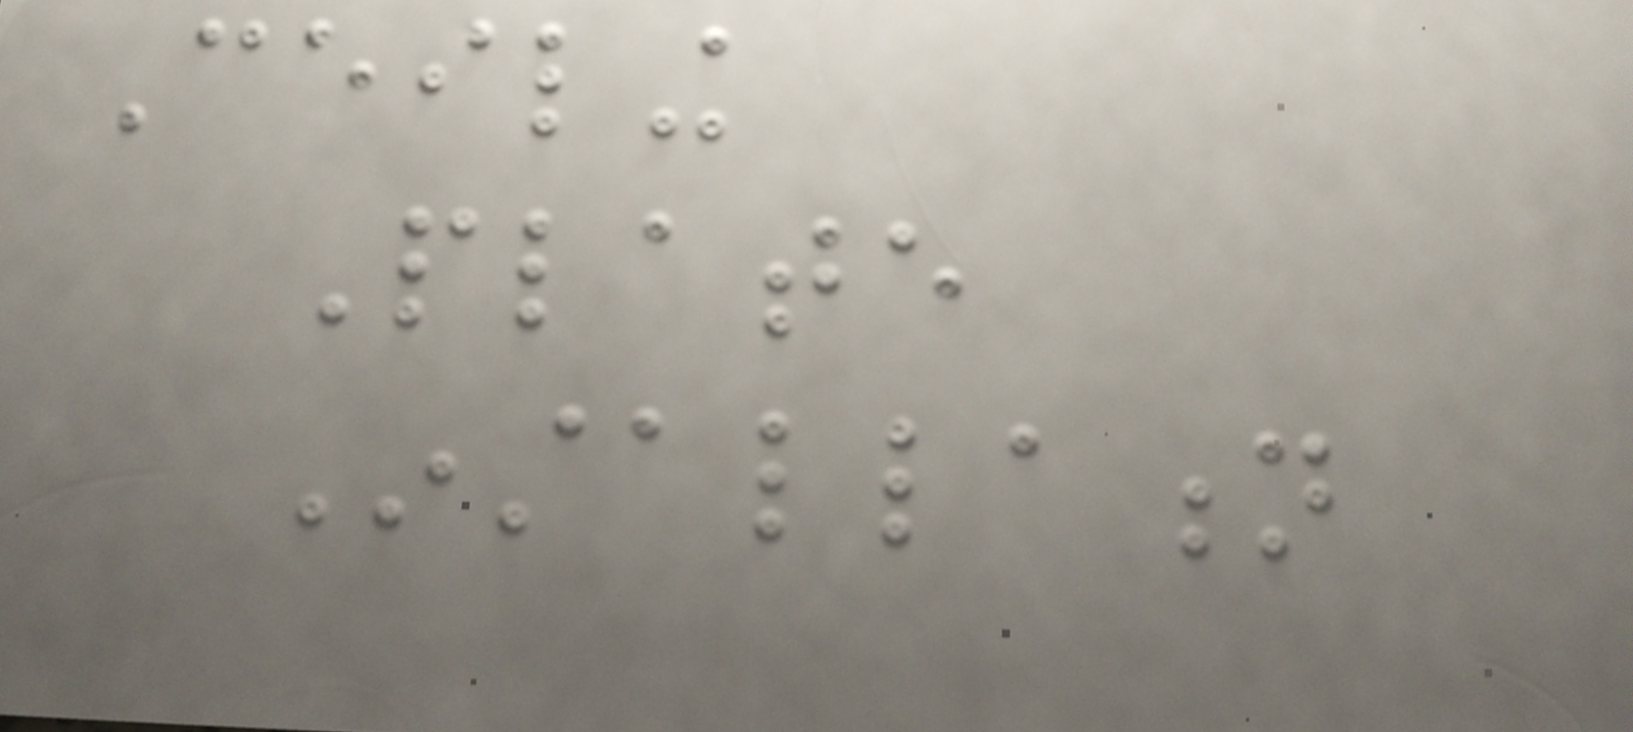Ceiling
Plate
Installation
